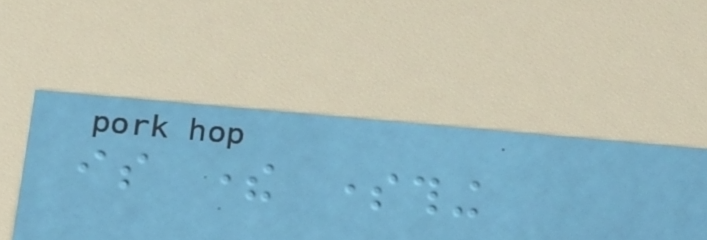is there something
